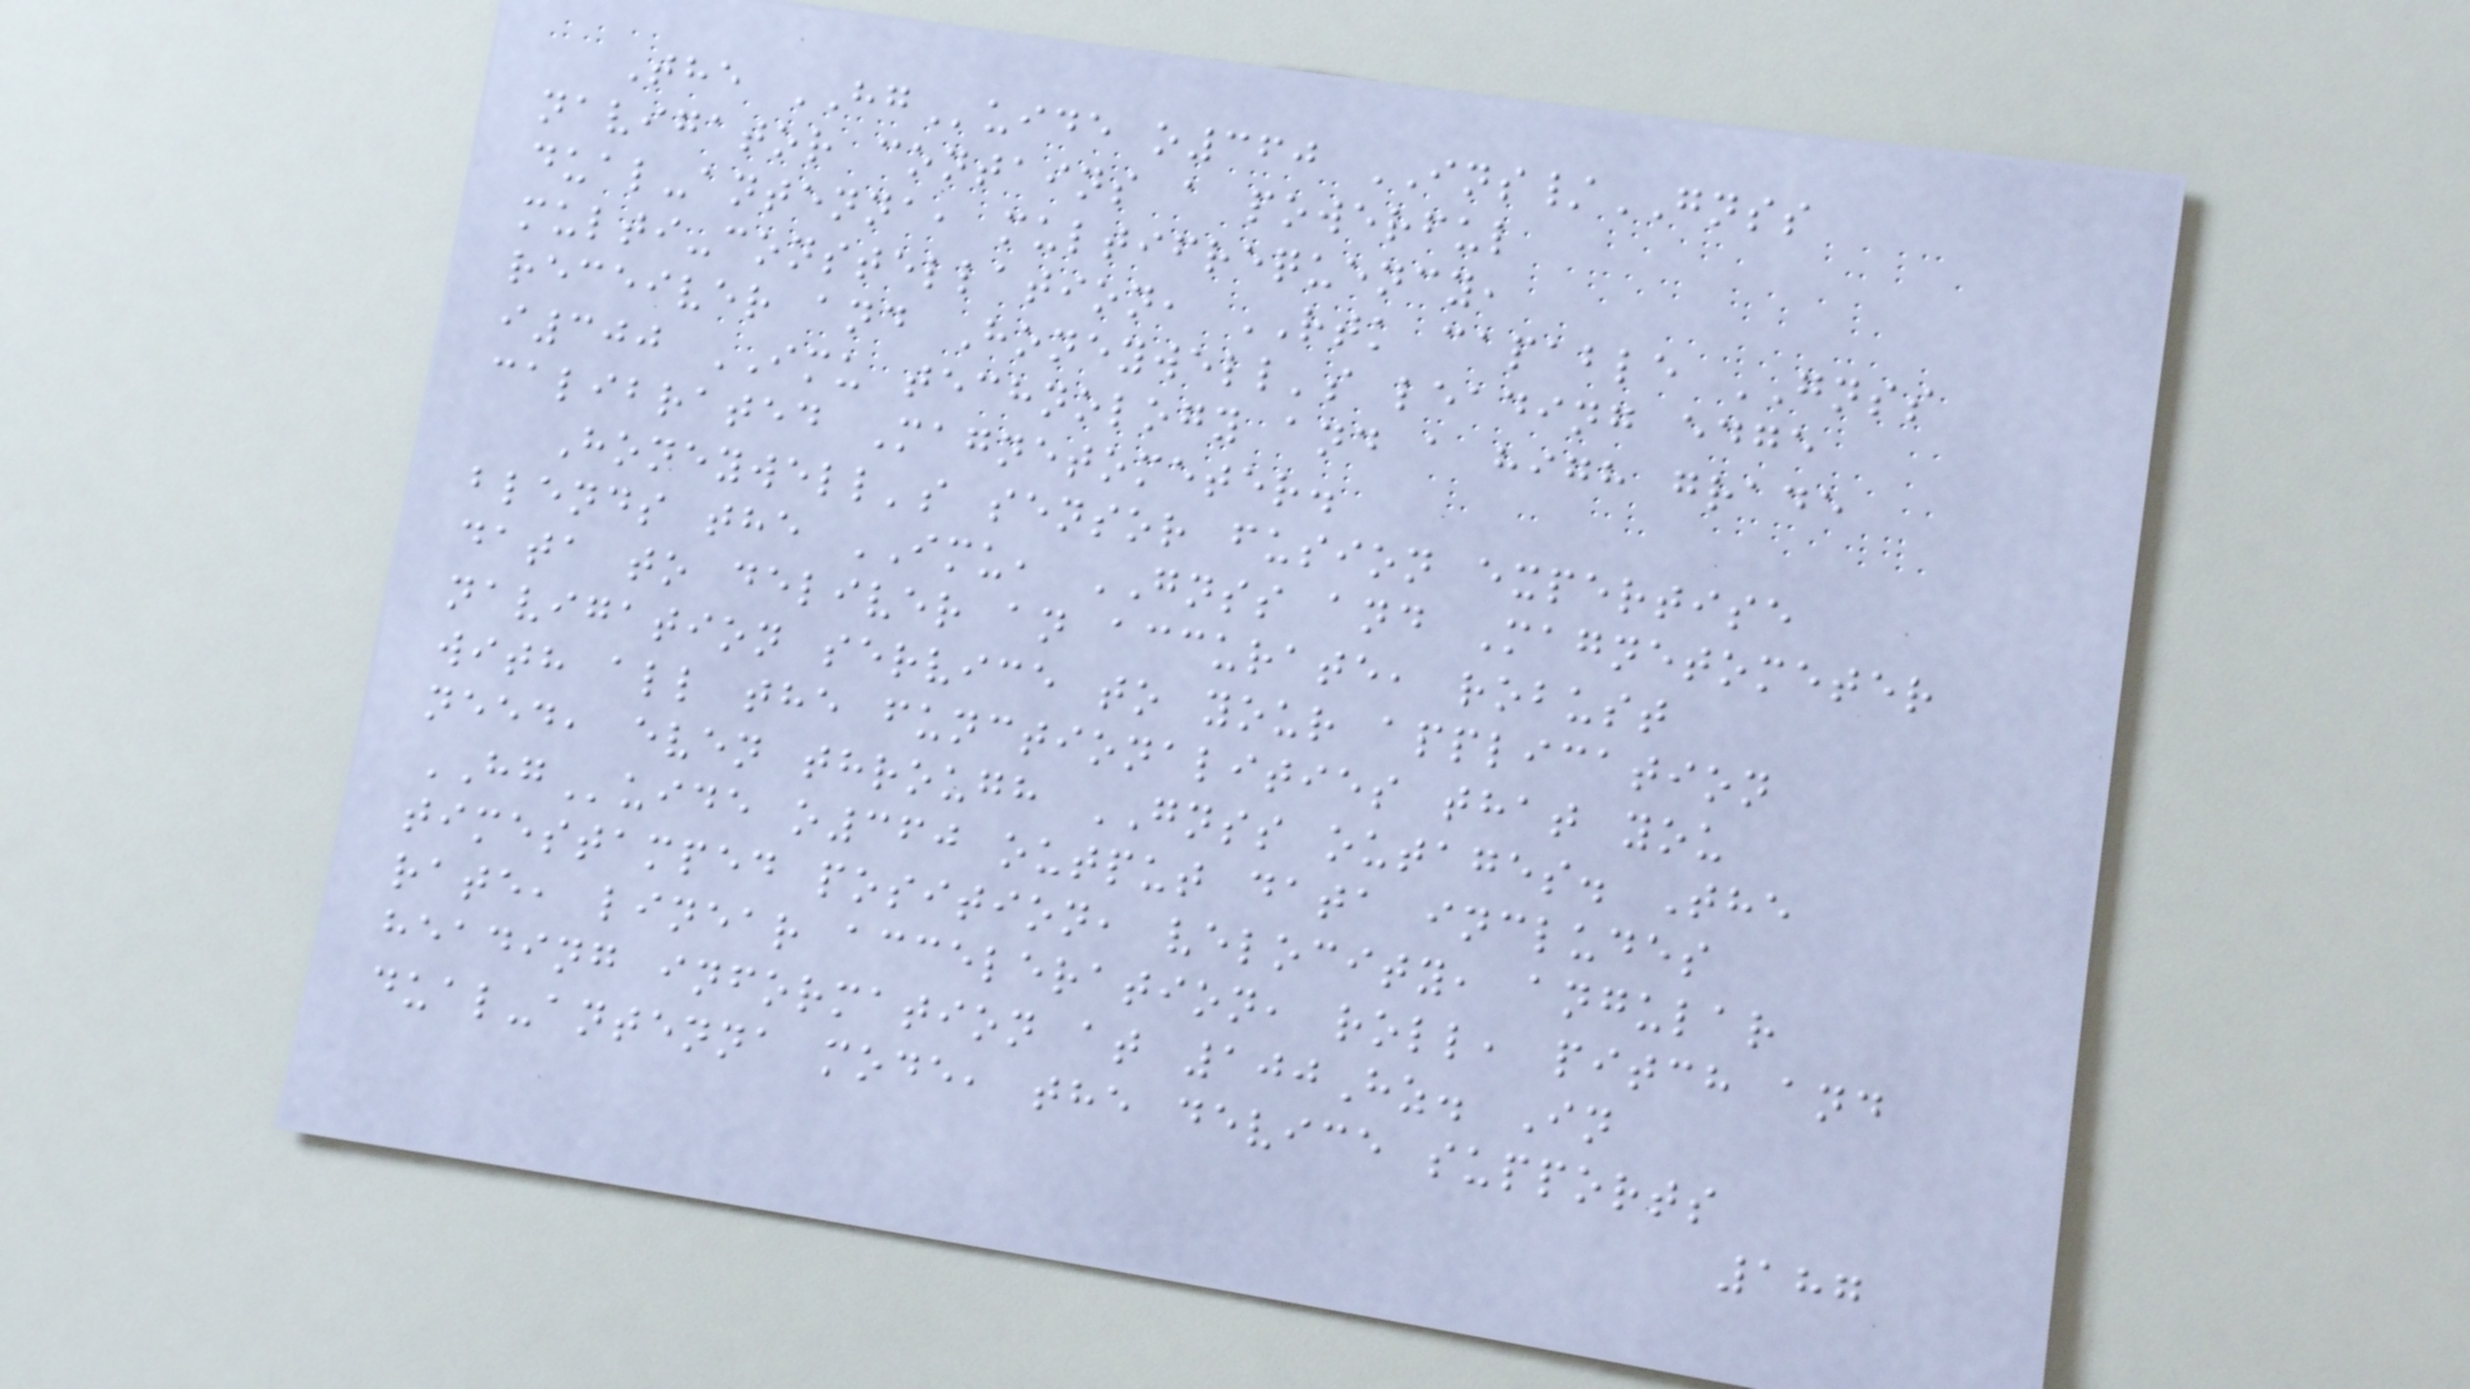The HGuide o360 INS/GNSS
navigator contains a powerful
dual-antenna, multifrequency,
multi-constellation, RTK capable GNSS
receiver and Honeywell's leading edge
i300 IMU technology and a high grade
calibrated Magnetometer.
Honeywell's sensor fusion expertise
blends the IMU, GNSS and Magnetometer
data to deliver an accurate, robust
navigation service to your application
with all the functionalities that you
need, even through GNSS outages. The
HGuide o360 output data includes
timestamped position, velocity, angular
rate, linear acceleration, roll, pitch and
heading information at 100Hz. In
dual-antenna mode, the device supports
187
